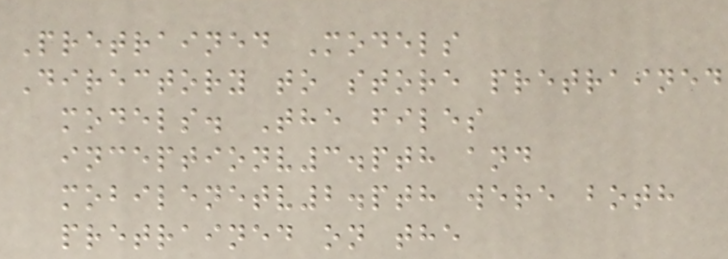Pretrained Models
Directory to store pretrained
models. The files
inceptionv3.pth and
mobilenetv2.pth were both
pretrained on the
